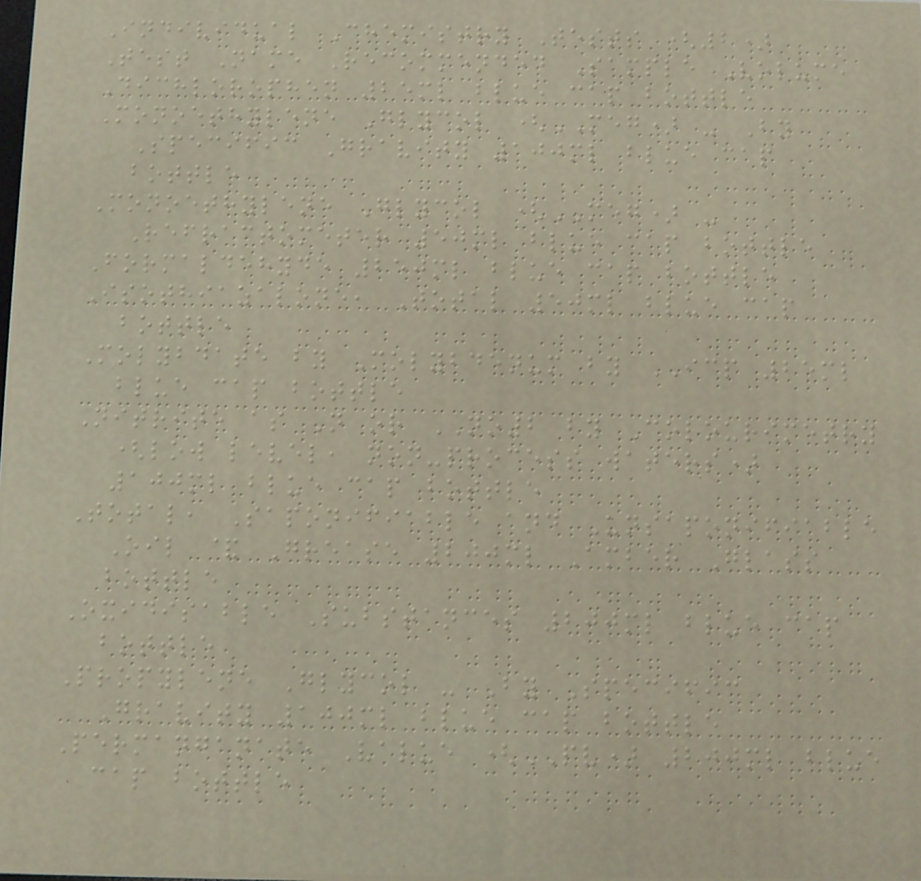Individual Chemistry Tests (2)
Test Name Recommended Sample Volume
Dichlorophen 25ml blue cap bottle
Monoethylene Glycol (MEG) - By
Specific Gravity 100ml blue cap
bottle
Monoethylene Glycol (MEG) -
Refractometer 50ml blue cap bottle
Formaldehyde 250ml blue cap bottle
Isothiazalone, Total 50ml blue cap
bottle
Molybdate by Molybdenum by ICP 25ml
blue cap bottle
Nitrite as N or NO2 by Colourimetry
(low level, non-process waters)
100ml blue cap bottle
Total, Saponifiable and Unsaponifiable
Oil & Grease 200ml Amber Glass
bottle
Oxidisable Substances 200ml blue cap
bottle
Propylene Glycol - By Specific
Gravity 100ml blue cap bottle
Permanganate Value (PV) 200ml blue
cap bottle
